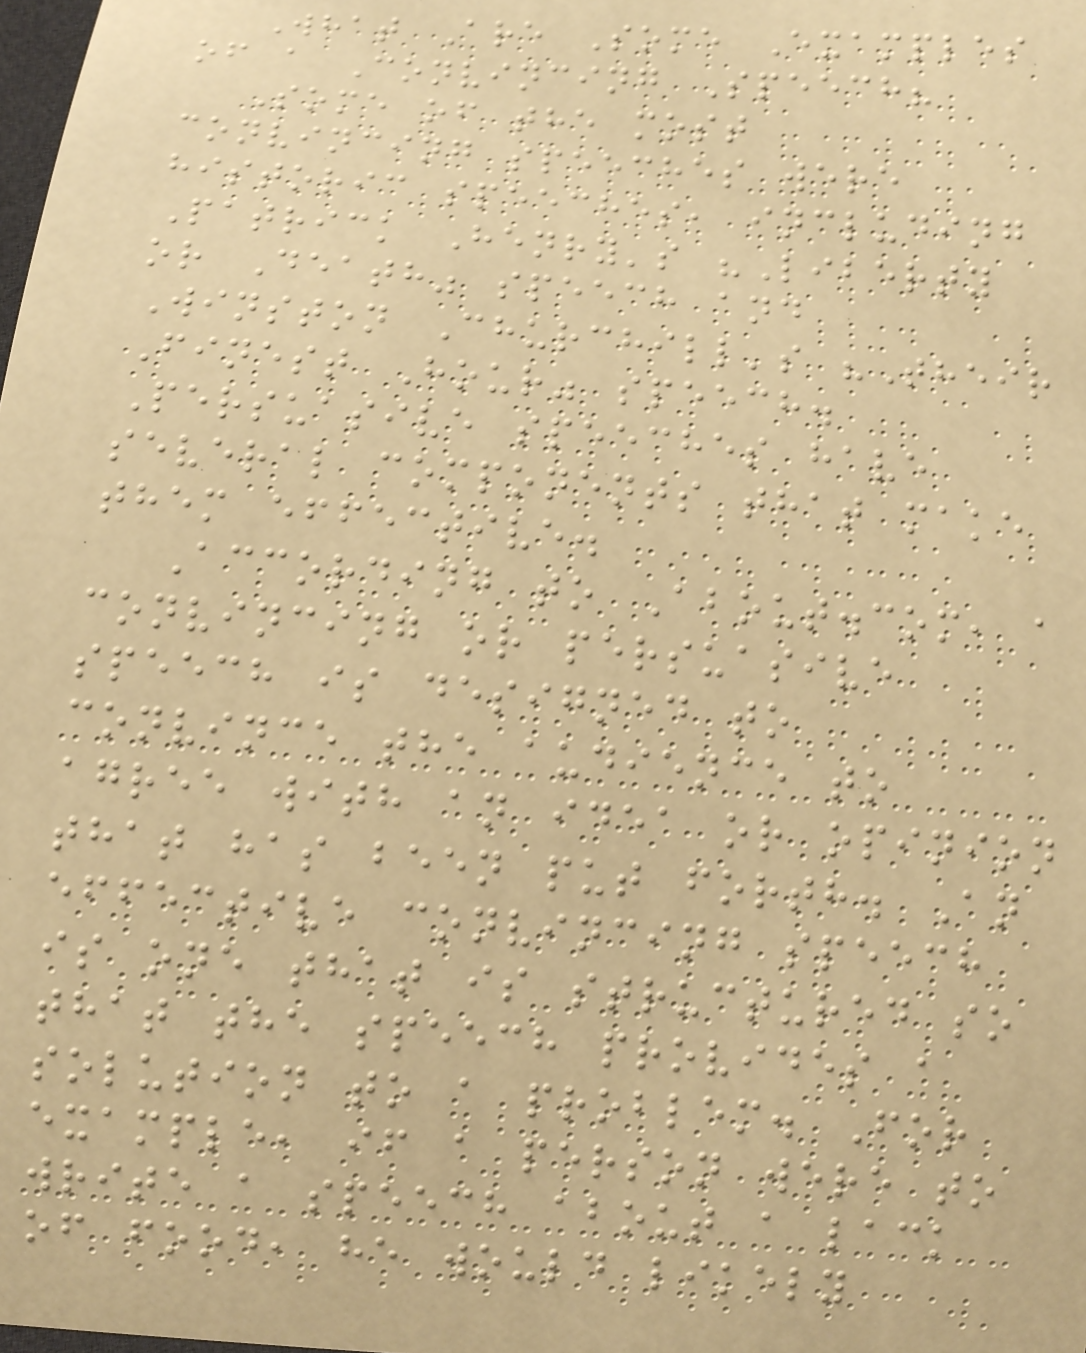What Are Some Examples
of a Convincing Speech?
Some of the most
convincing speeches were
historic speeches, including
Patrick Henry's "Liberty
or Death" speech and
Winston Churchill's "Their
Finest Hour" speech.
Persuasive speeches have
several components that make
them effective.
According to About.com, a
convincing or persuasive
speech is designed to
convince the audience to
agree with an idea or opinion
that has been put forth. An
effective convincing speech
is one that is structured so
that the speech provides a
solution to a problem. For
example, if a person were to
write a speech about a lack
of food, he would likely
